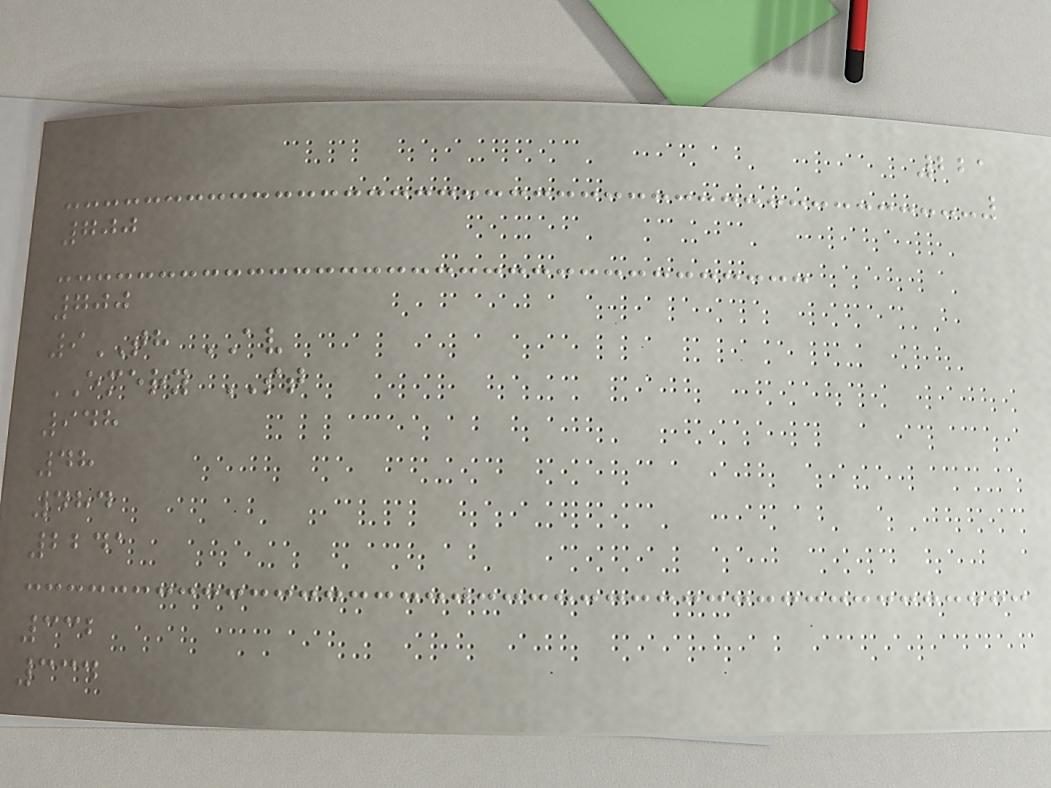221
700
700
9TH AV
EMERY ST
948
48
484
2241
332
334
